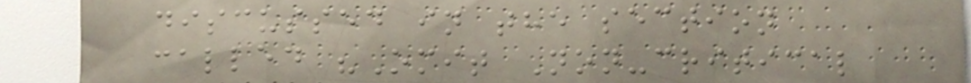discussed in the section
called "Omit Non-critical
